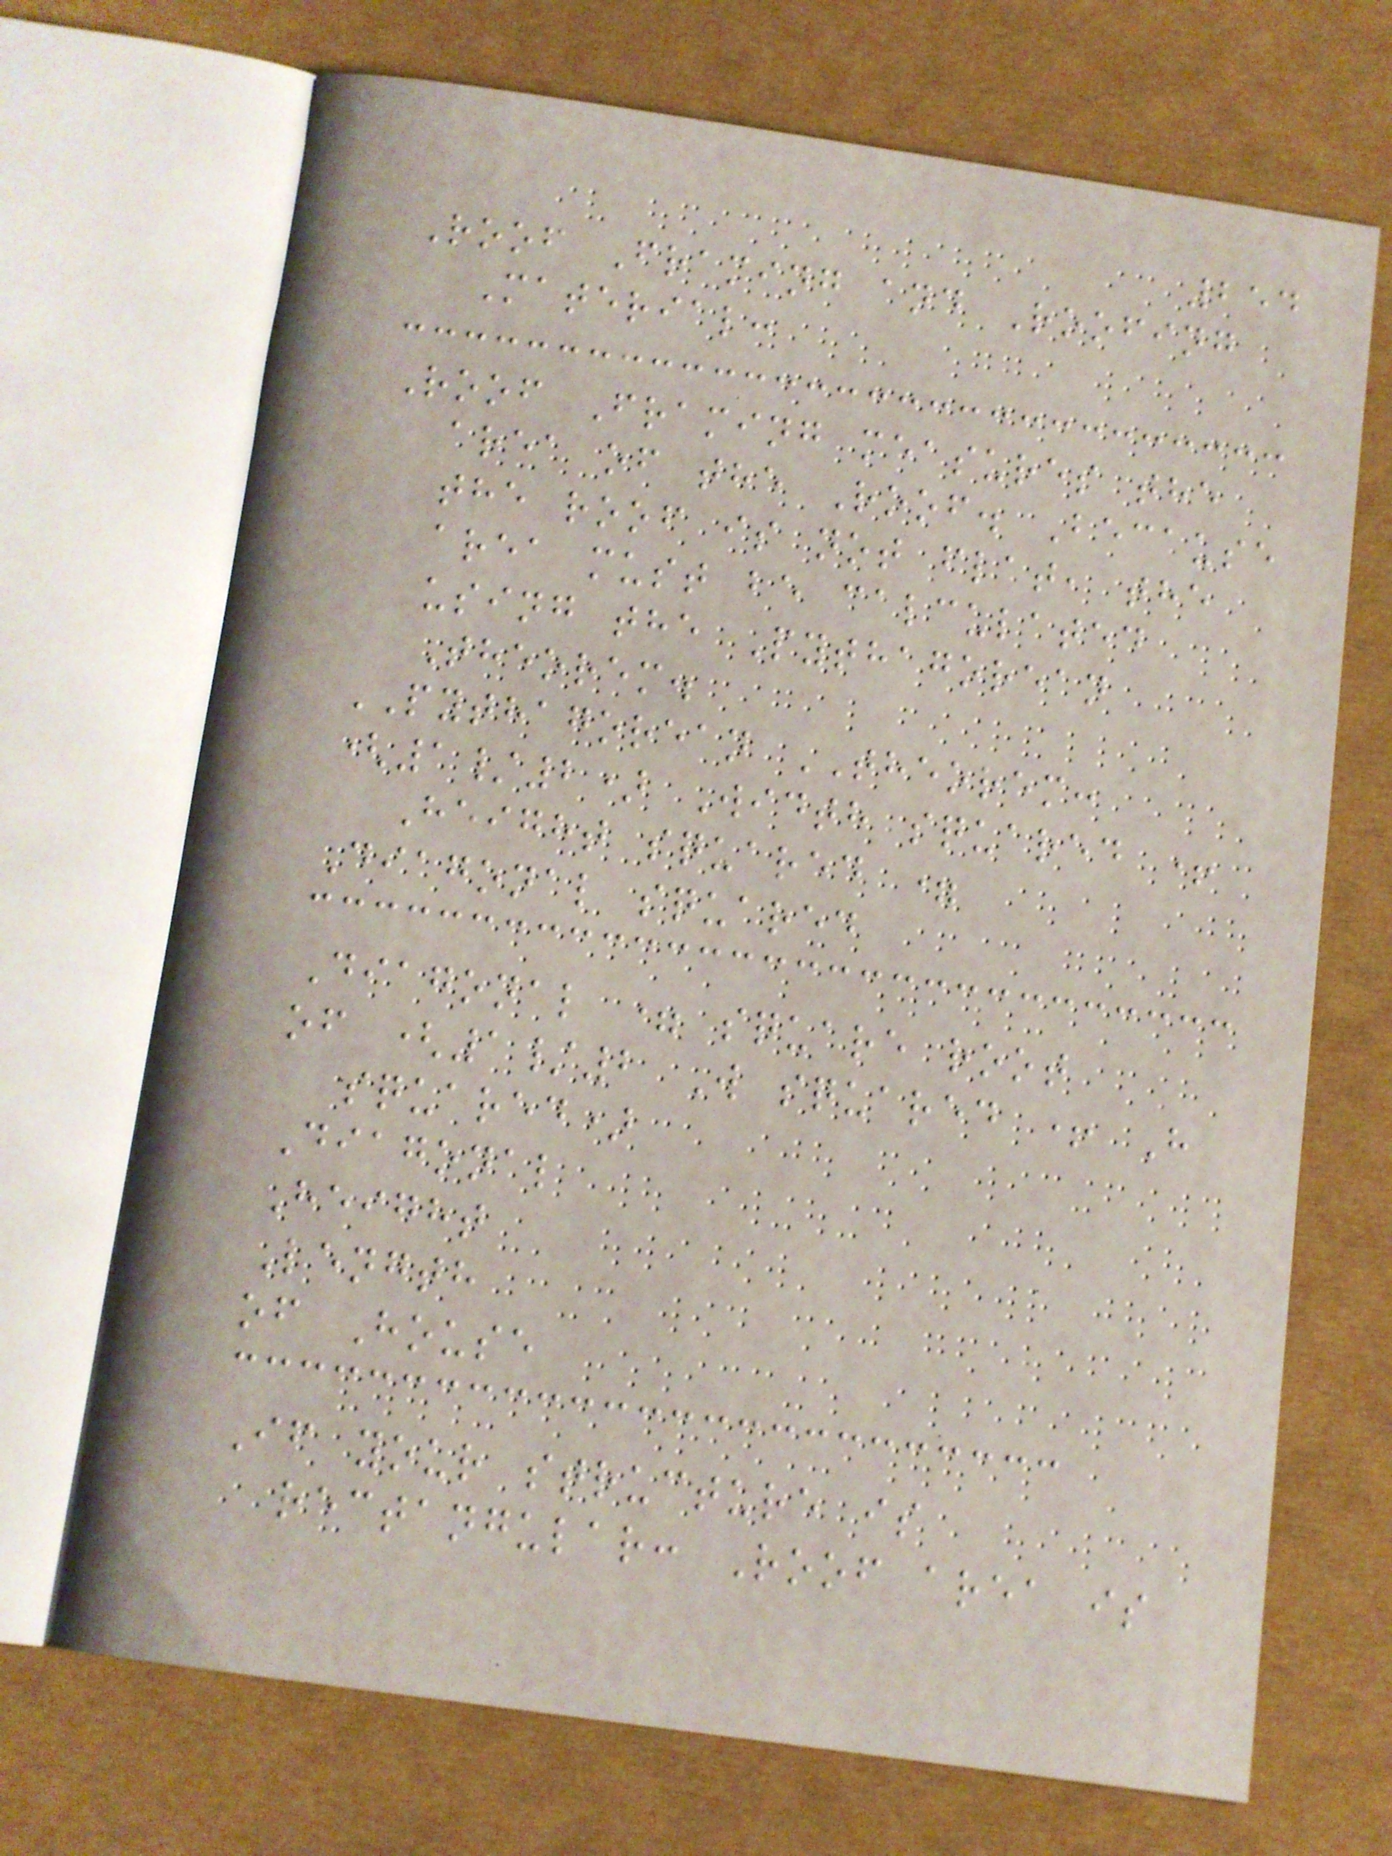254
Roof Framing and Roofing
Material:
Roof Framing measures the
area of the Roof. Because
the roof is not flat, the
area must be calculated
using the Pythagorean
Theorem.
PYTHAGOREAN THEOREM:
(1/2) Width squared +
Height squared =
Diagonal squared
Diagonal = square root
of (1/2 W squared + H
squared)
Diagonal
Height
Length
of House
If your structure is
rectangular: Roof area is
